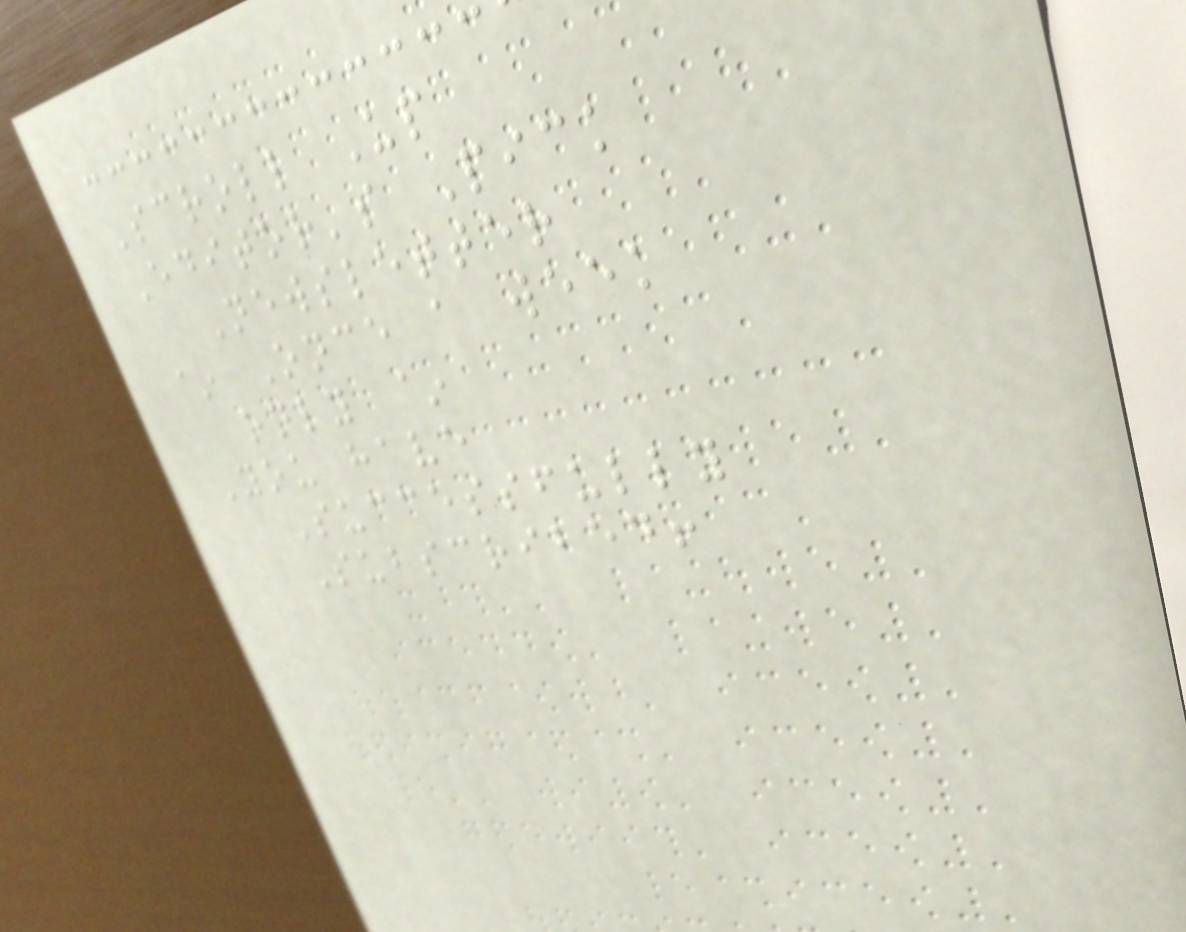Scroll Up
Editor's Pick
Newsletter
~ Once a week
only ~
You have
Successfully
Subscribed!
